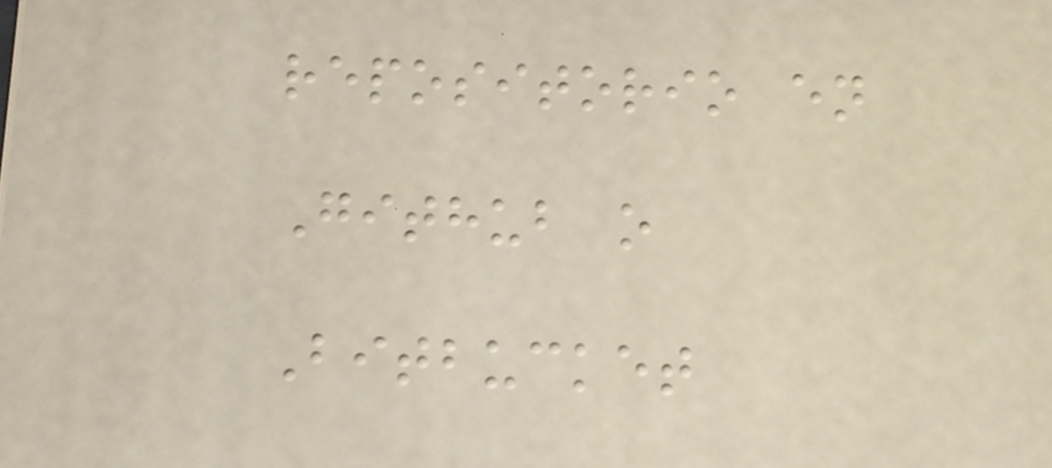repositorio en
Github o
Bitbucket
